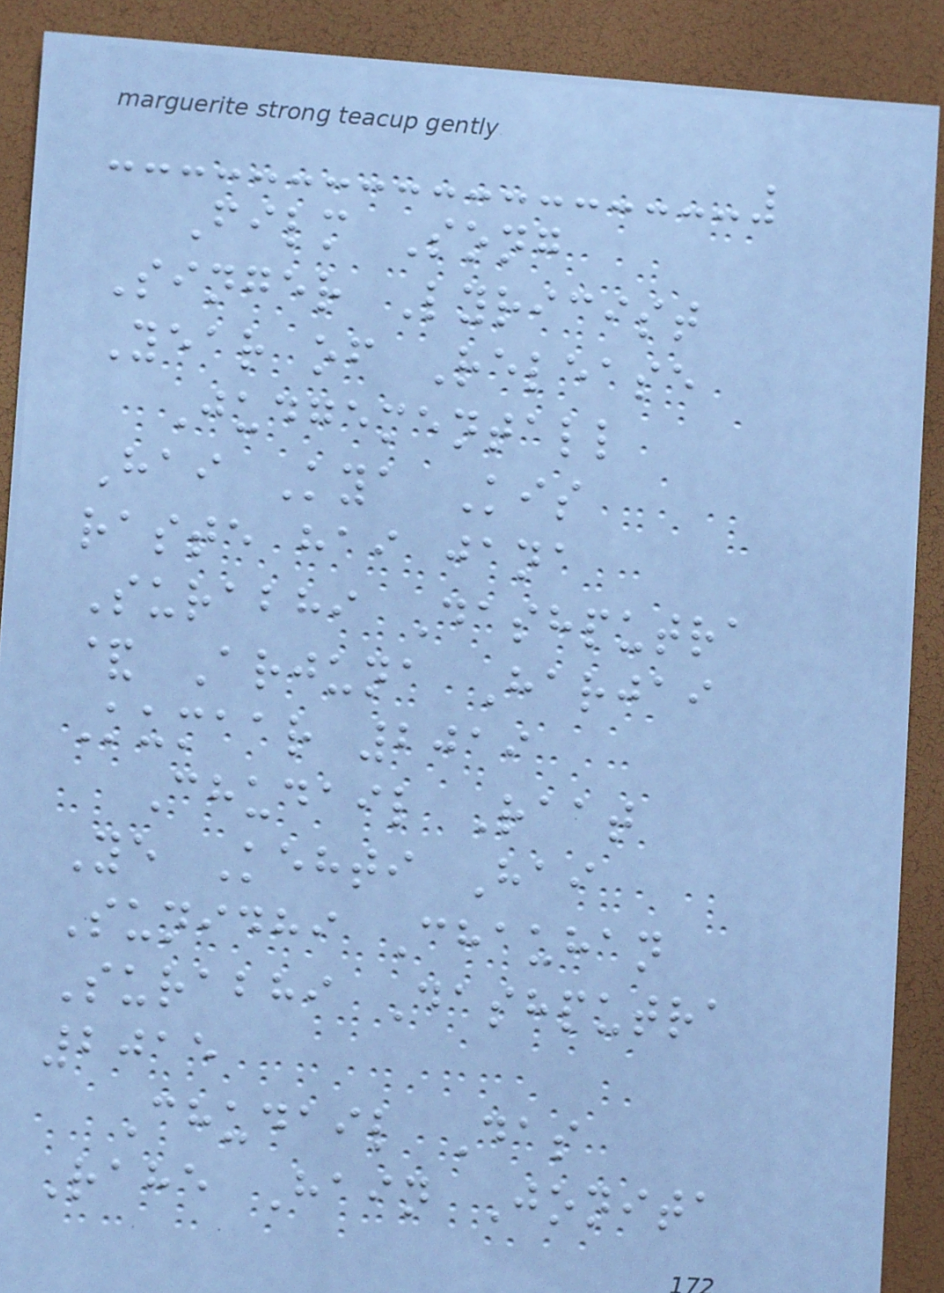Film Song
Singer Lyricist
Year of Release
Judgementall
Hai Kya Kis
raste hai jana
Surabhi Dashputra
& Arjuna Harjai
Kumaar 2019
Chudail Raat
Ye Kehti Hai
Sunidhi Chauhan
Surabhi Dashputra
2015
Chudail Das
Rahe Hain Jonita
